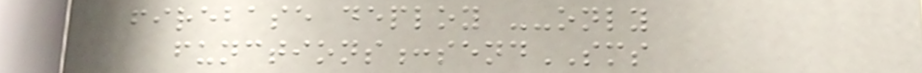firebase deploy --only
functions:sendSMS
